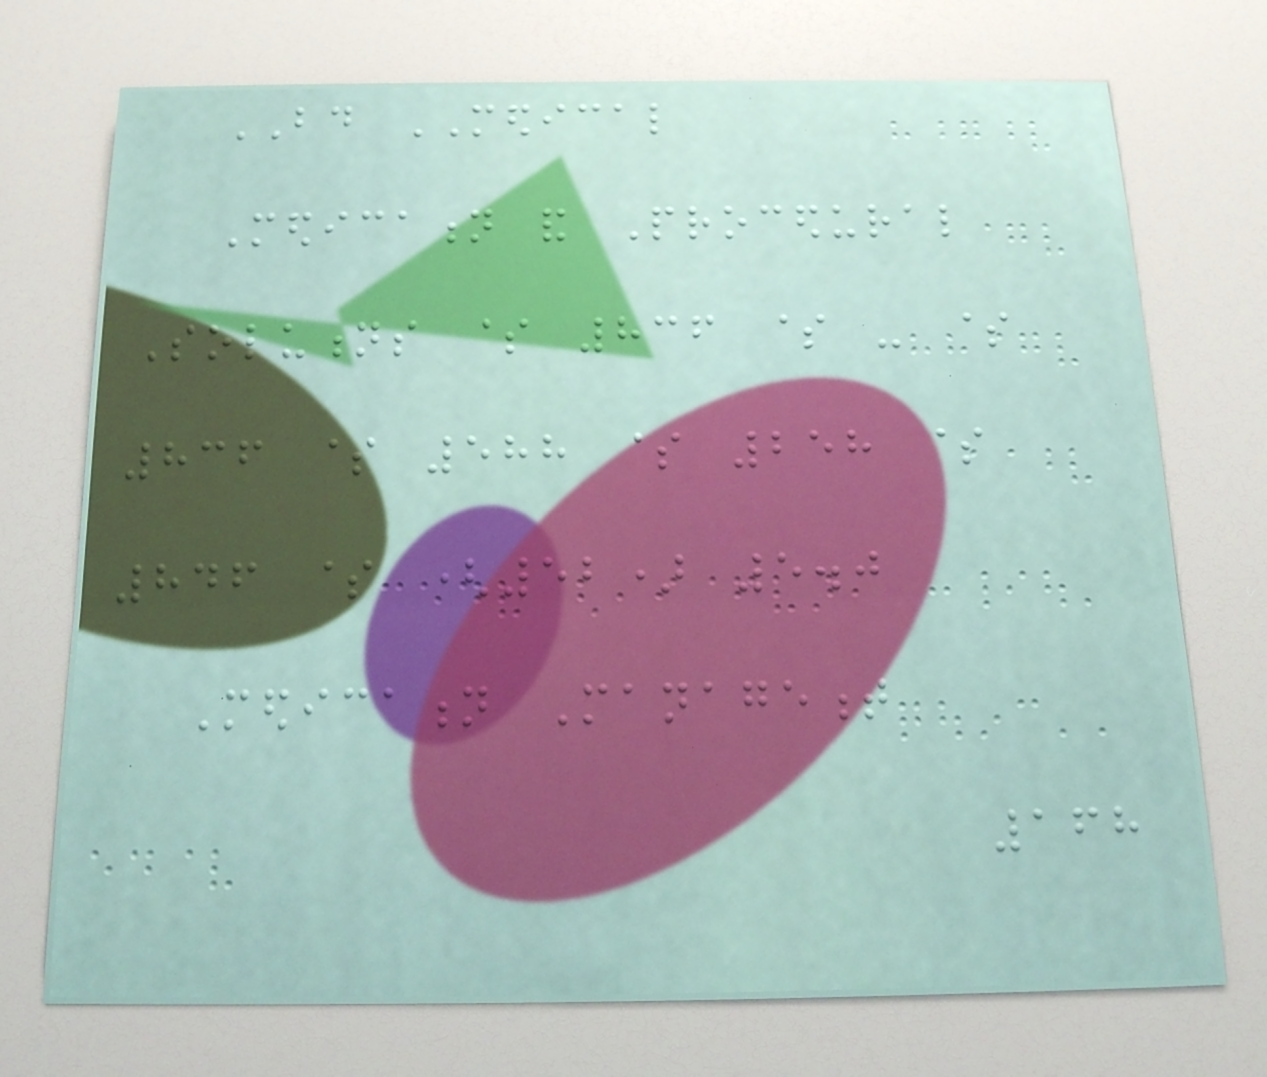BD MEDICAL
Medication and Procedural
Solutions $ 836 $ - $
836 $ 588 $ 258 $
846 $ (52) 5.0
Medication Management
168
